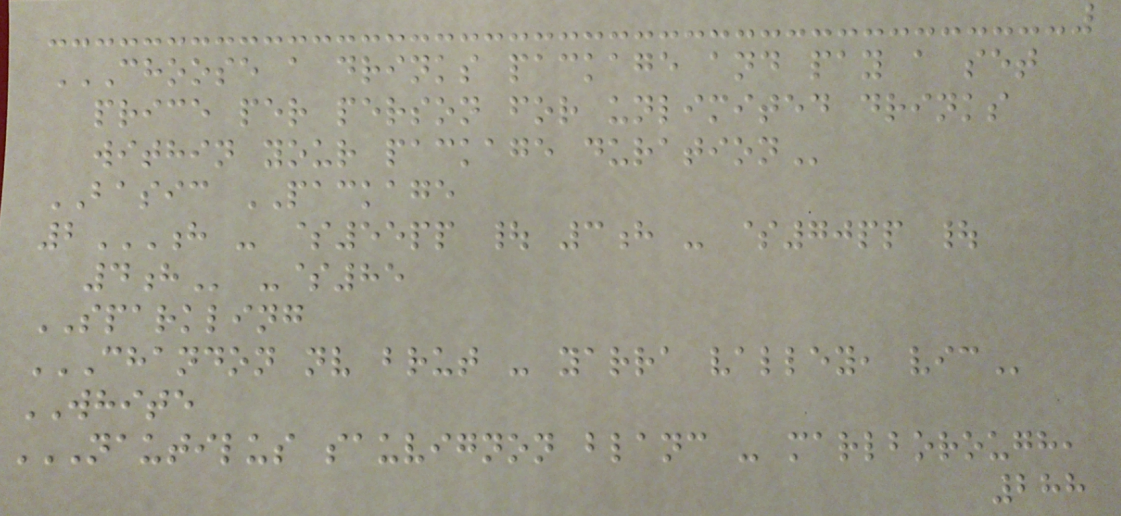CHOOSE A DRINKS PACKAGE AND PAY A SET
PRICE PER PERSON FOR UNLIMITED DRINKS
WITHIN YOUR PACKAGE DURATION
BASIC PACKAGE
2H - $55PP | 3H - $70PP |
4H -$85
SPARKLING
CHANDON NV BRUT - YARRA VALLEY, VIC
WHITE
NAUTILUS SAUVIGNON BLANC - MARLBOROUGH,
288
